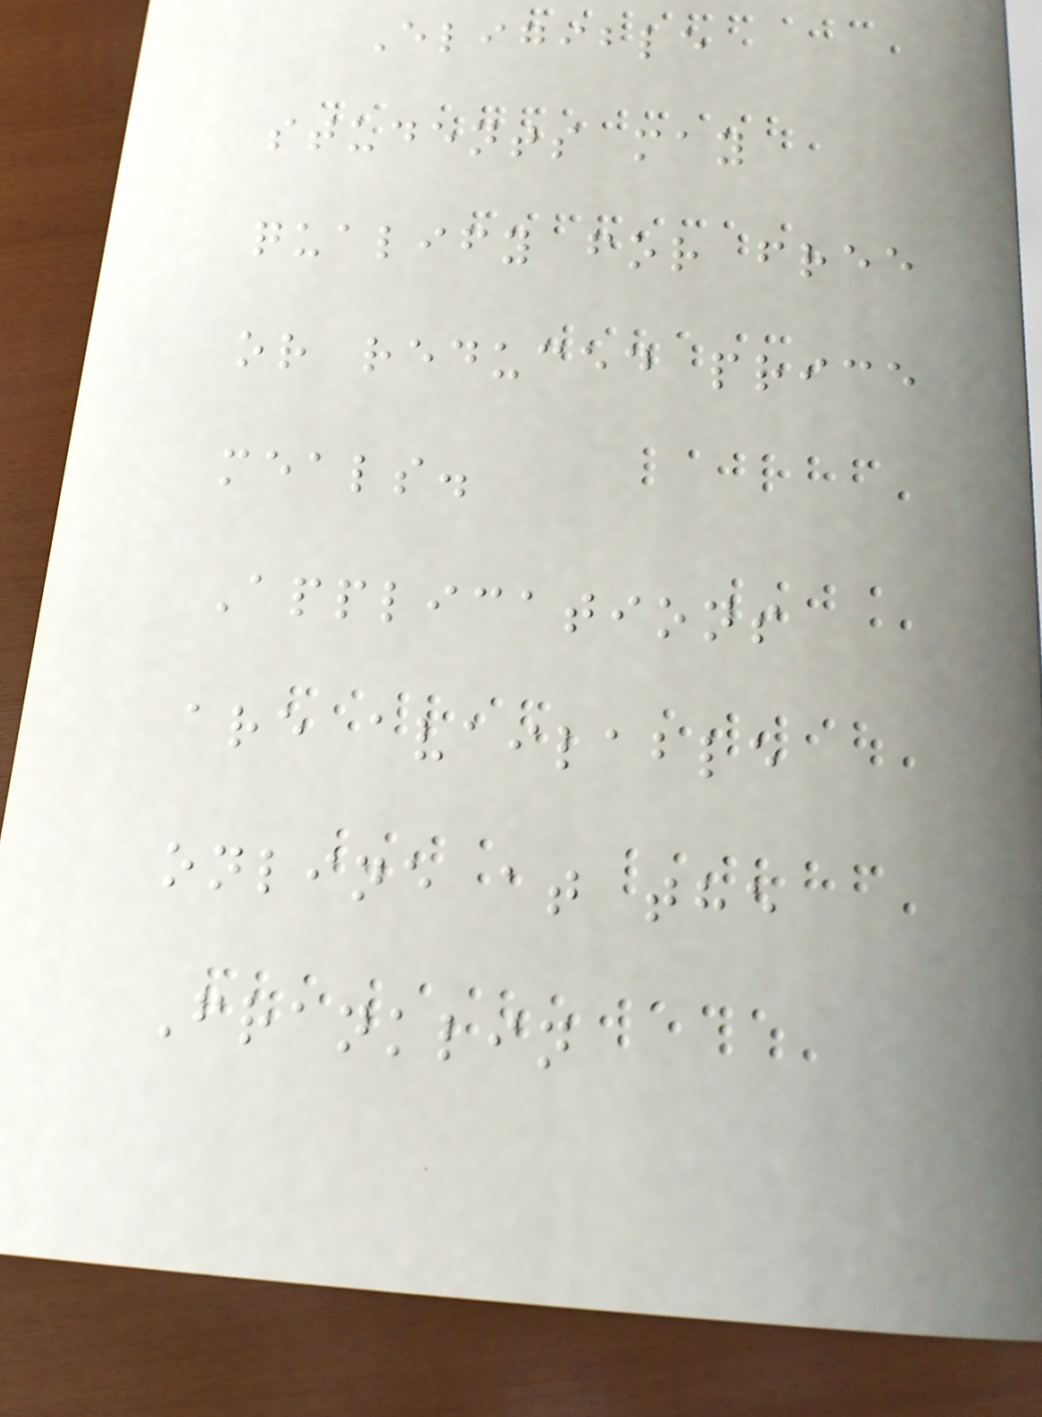Eligible
students may
qualify for free
or reduced price
meals.
Applications
are available
online at the
Franklin
